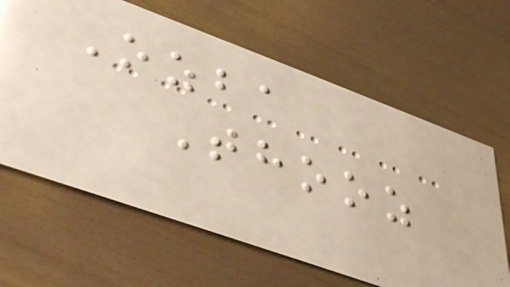Ozba
Thooz
